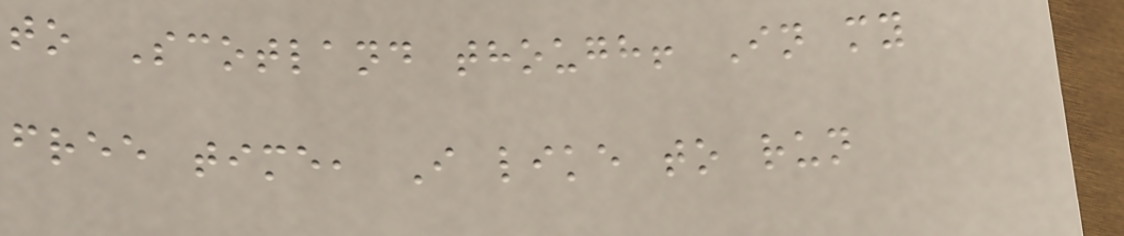to Scotland though! In my
free time, I like to run
